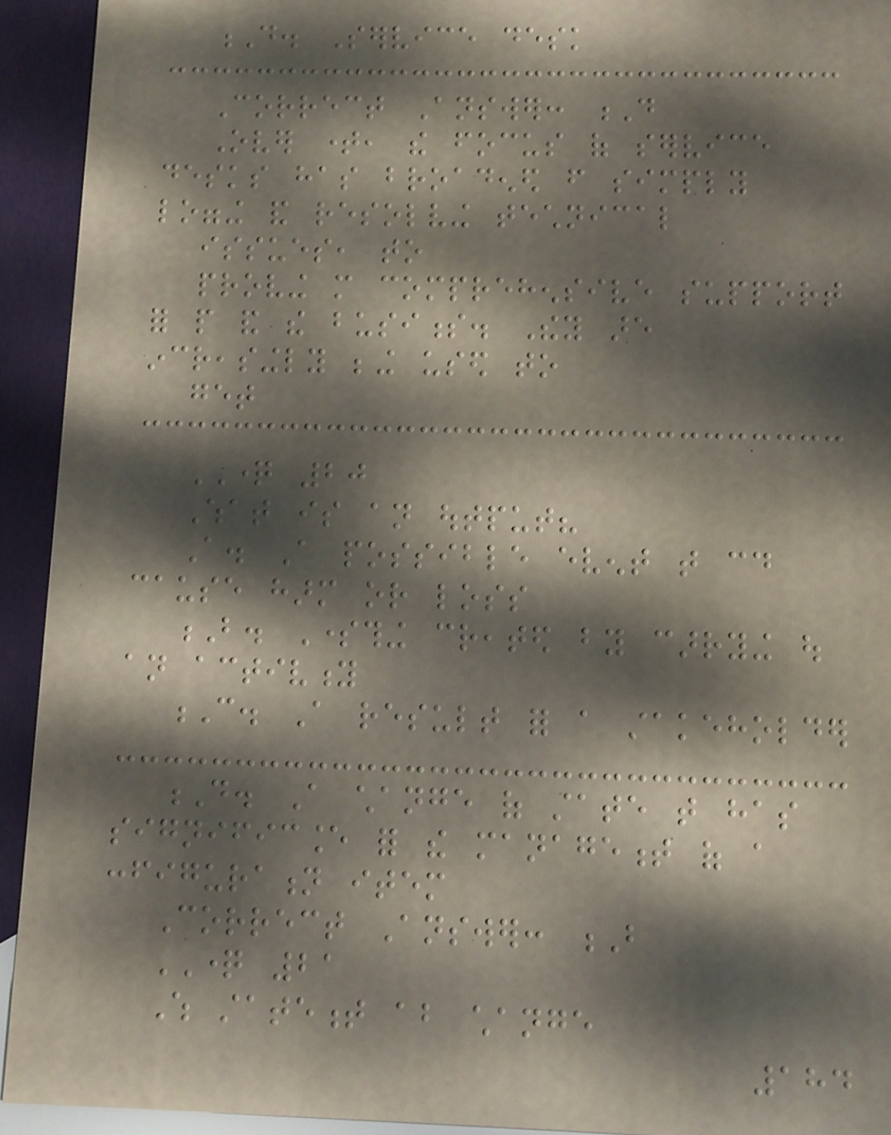D. Service desk
Correct Answer: D
Over time, the focus of service
desks has broadened from simply
logging and resolving technical
issues, to
proving more comprehensive support
for people and the business. They are
increasingly being used to
get
QUESTION 20
What is an output?
A. A possible event that could
cause harm or loss
B. Something created by carrying out
an activity
C. A result for a stakeholder
D. A change of state that has
significance for the management of a
configuration item
Correct Answer: B
QUESTION 21
Which statement about change
184
